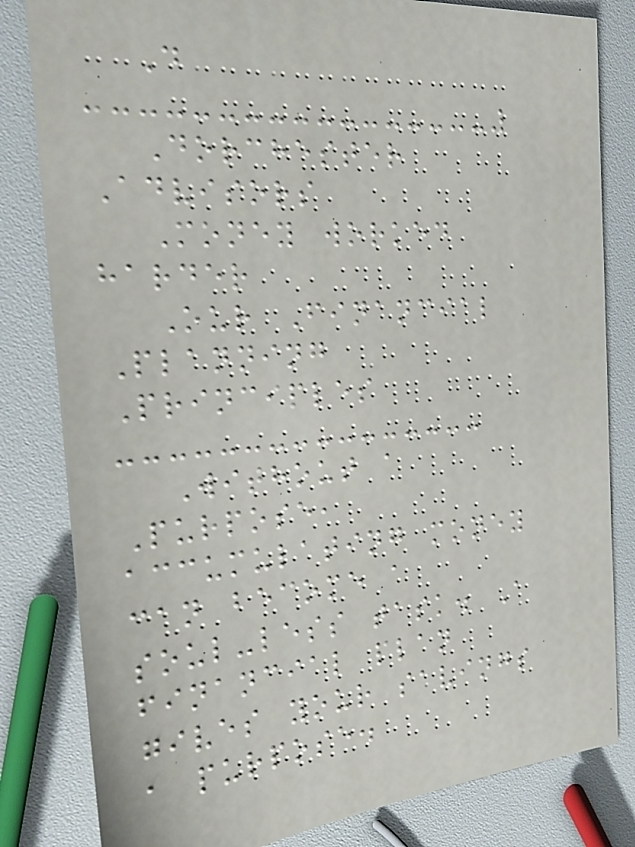D
Dorchester
Advisors
Money worked
harder
Our Financial
Planning
Principles
Without a
Purpose,
accumulating money
can become a
soul-less task. A
financial plan
gives your savings
a purpose.
